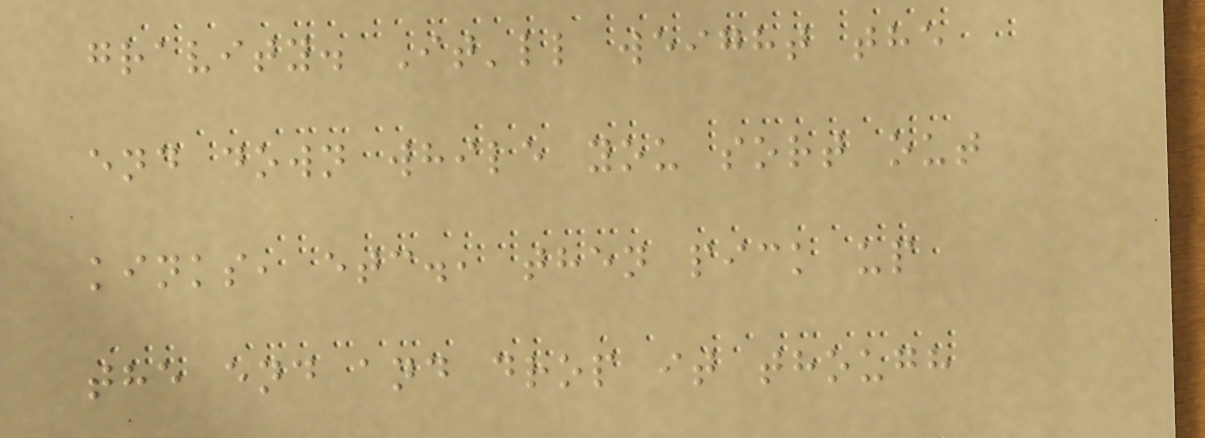gravity. It'll weight the
end down while you sort out
kinks, etc., then pick up
the end and drop it though
